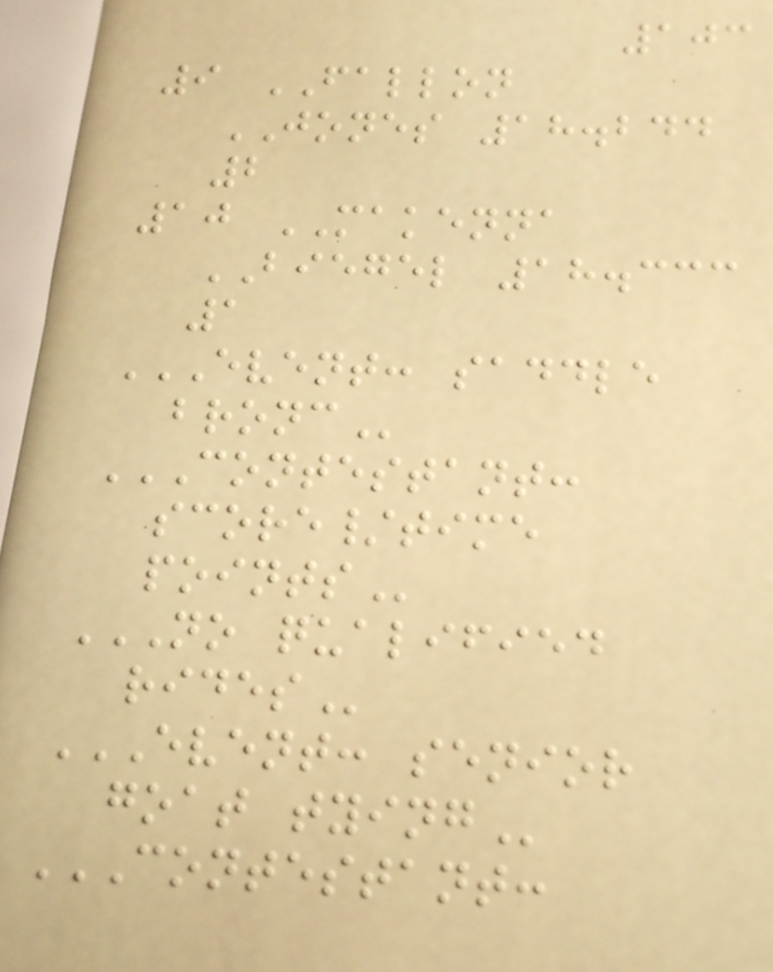103
9 FALLON
JONES 18.244
2
10 MAKENNA
BIEGEL 18.333
1
EVENT: SADDLE
BRONC
CONTESTANT:
SCORE/TIME
POINTS
NO QUALIFIED
RIDES
EVENT: SENIOR
GOAT TYING
CONTESTANT:
